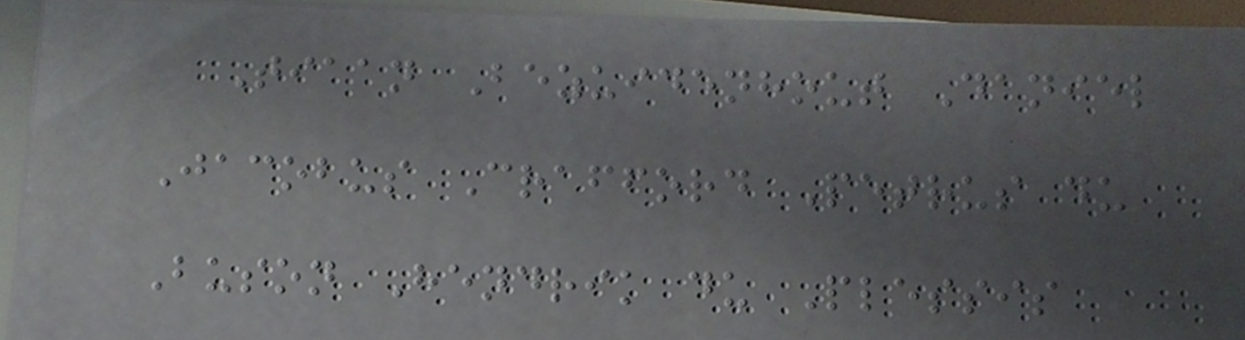Tiaan Bezuidenhout Daniel
Jacobus Crafford Petrus du
Buson Hendrik du Plessis
